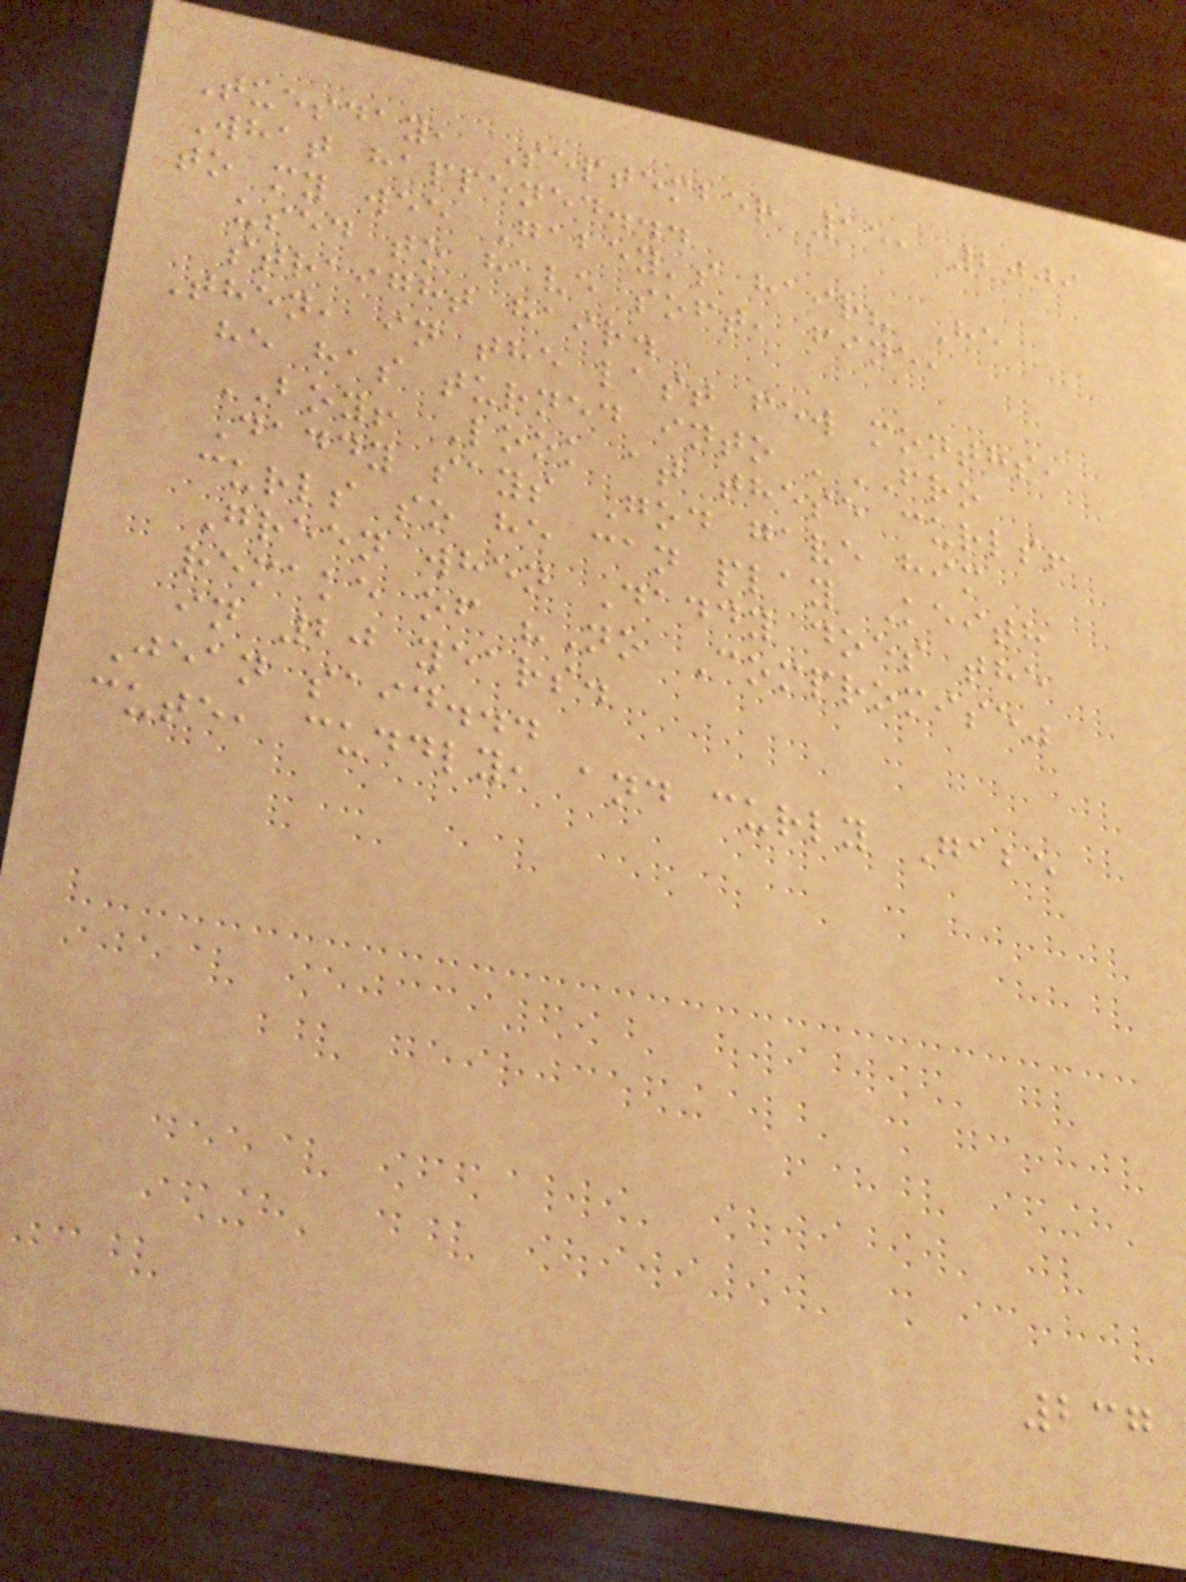Tuesday, September 15, 2009
What happened...
to my wee Gabey's hair? He
used to have soft, fine,
straight hair.
Then, in the last few months,
he has turned into 'FRO
BOY! Look at these curls!
Daddy says God gave him
curls so he can play Keith
Green when Daddy does the
remake of "No Compromise"
in 20 years.
Jean said...
cute, cuddly, and curly Gabe
237
